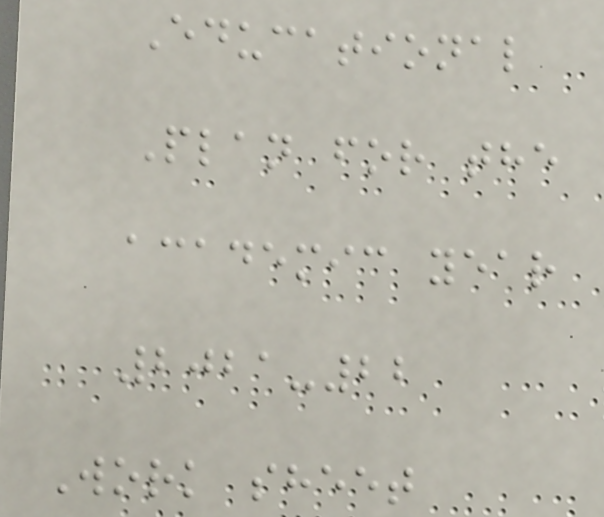Educational
Plan for the
academic year
2021-22
Work sheet
